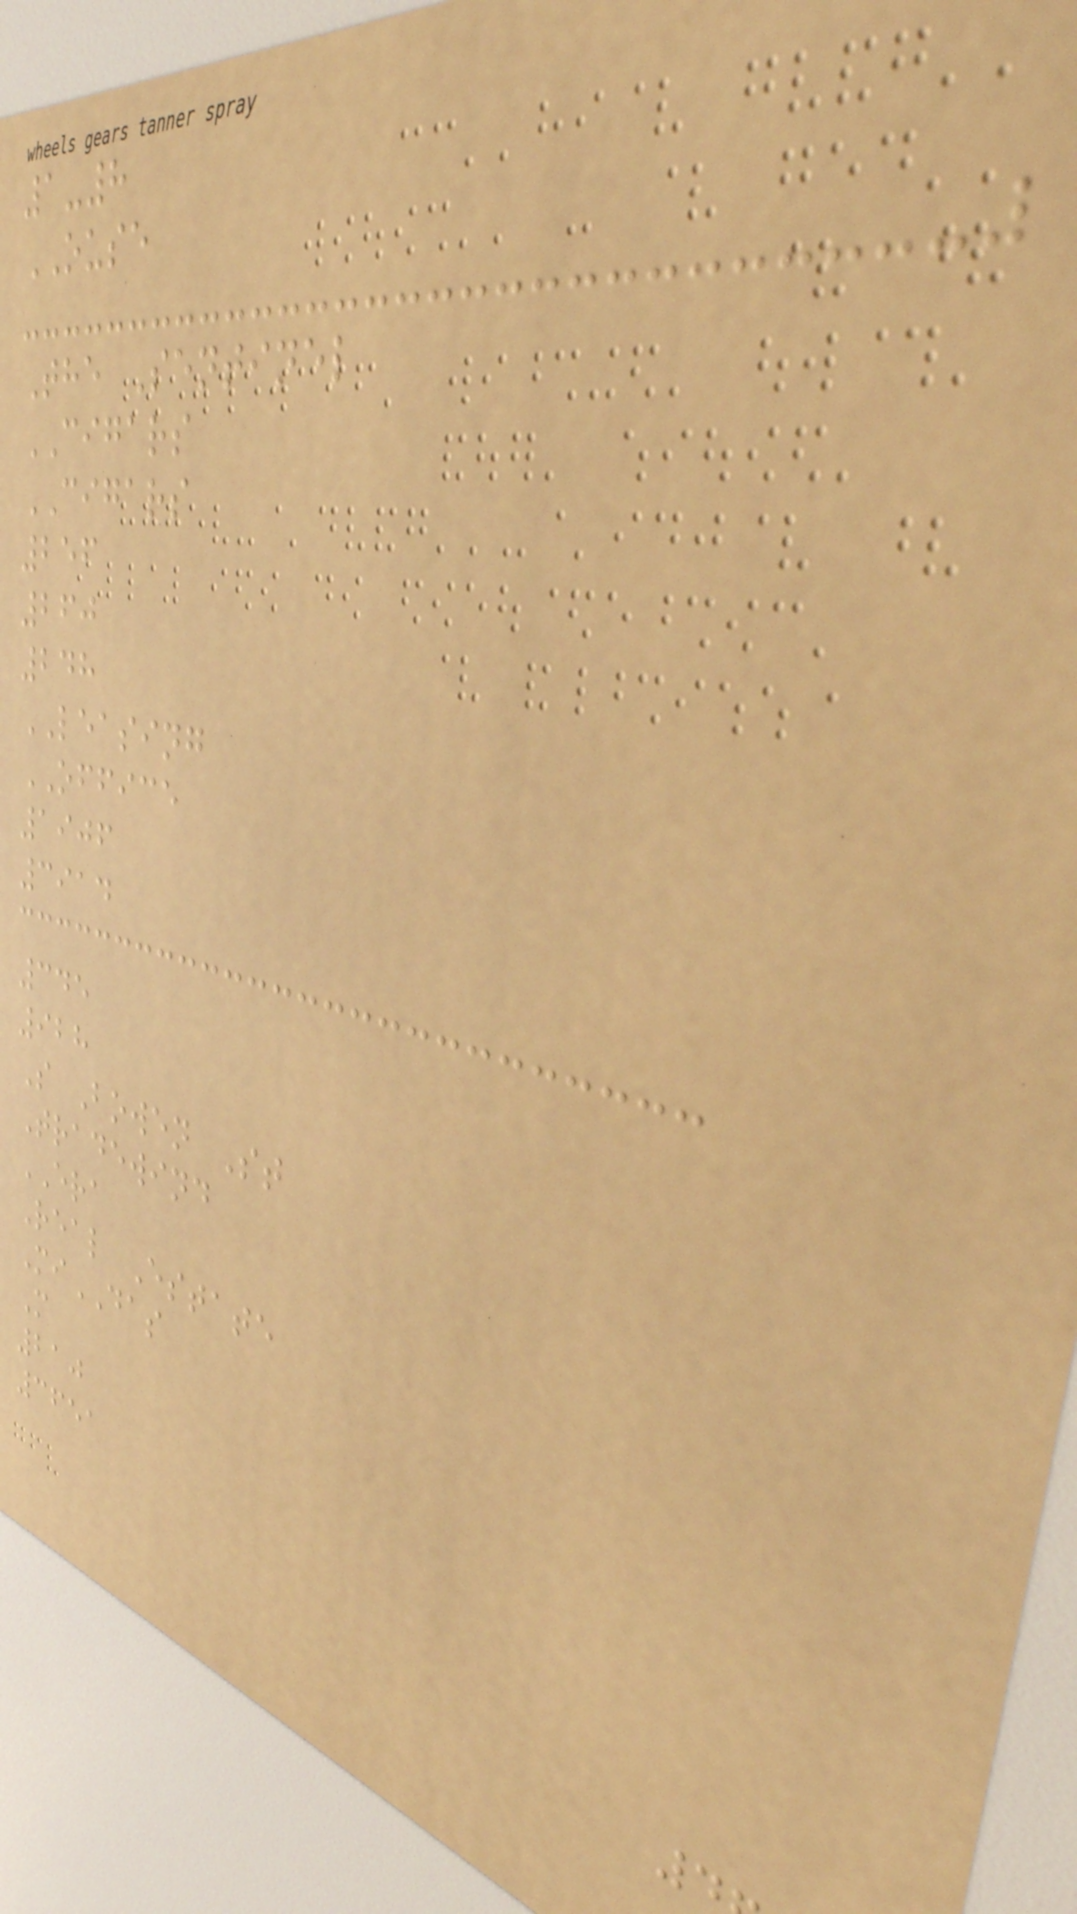1-8
OUSE
The Sentinel
CIGARS
CIGARS
256
260
248
LEASING
OFFICE
1906
3914
345
928
S Bowen St
Tradewind
ERA
Real Estate
MiDAS
M
210
3651
